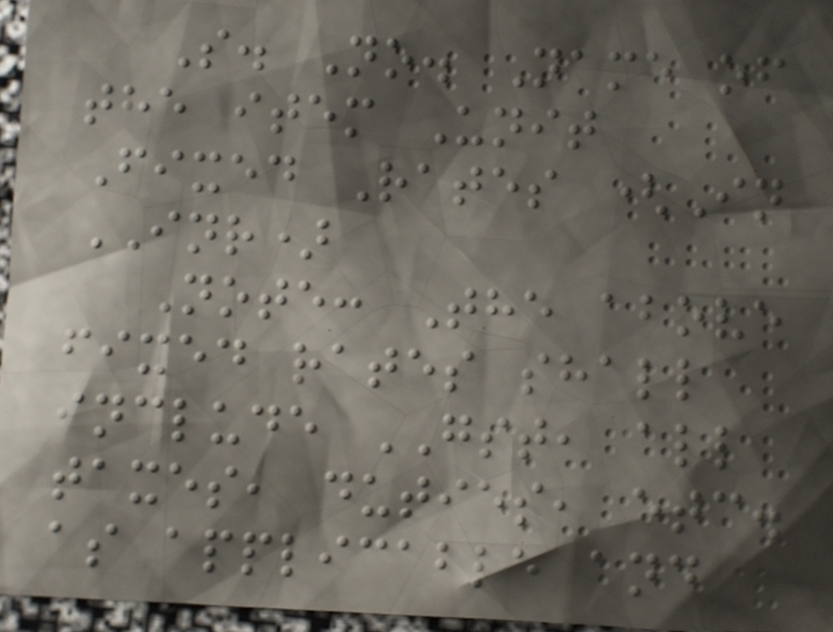S. No. Name of
the item Unit
Fixed Rates (In
INR)
Note: The above
fixed rates shall
include GST, all
taxes, duties, etc.
as applicable and
